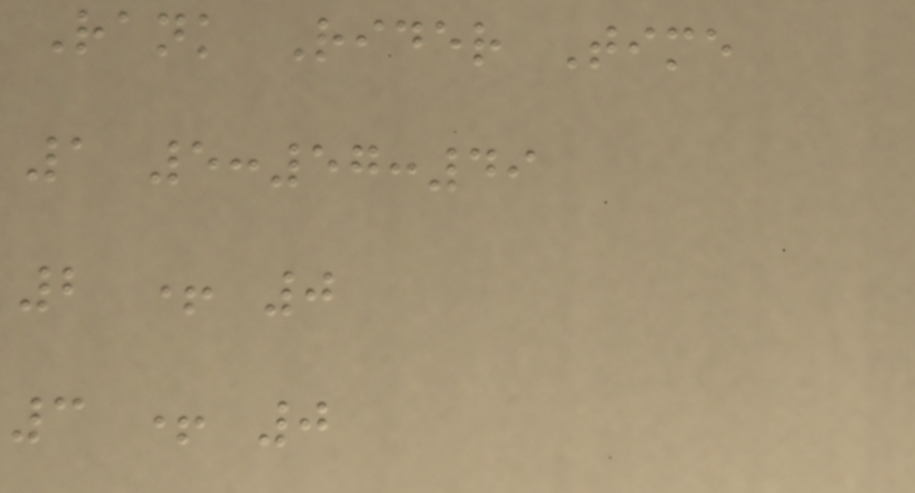Rank Rider Time
1 5:57:49
2 + 0
3 + 0
